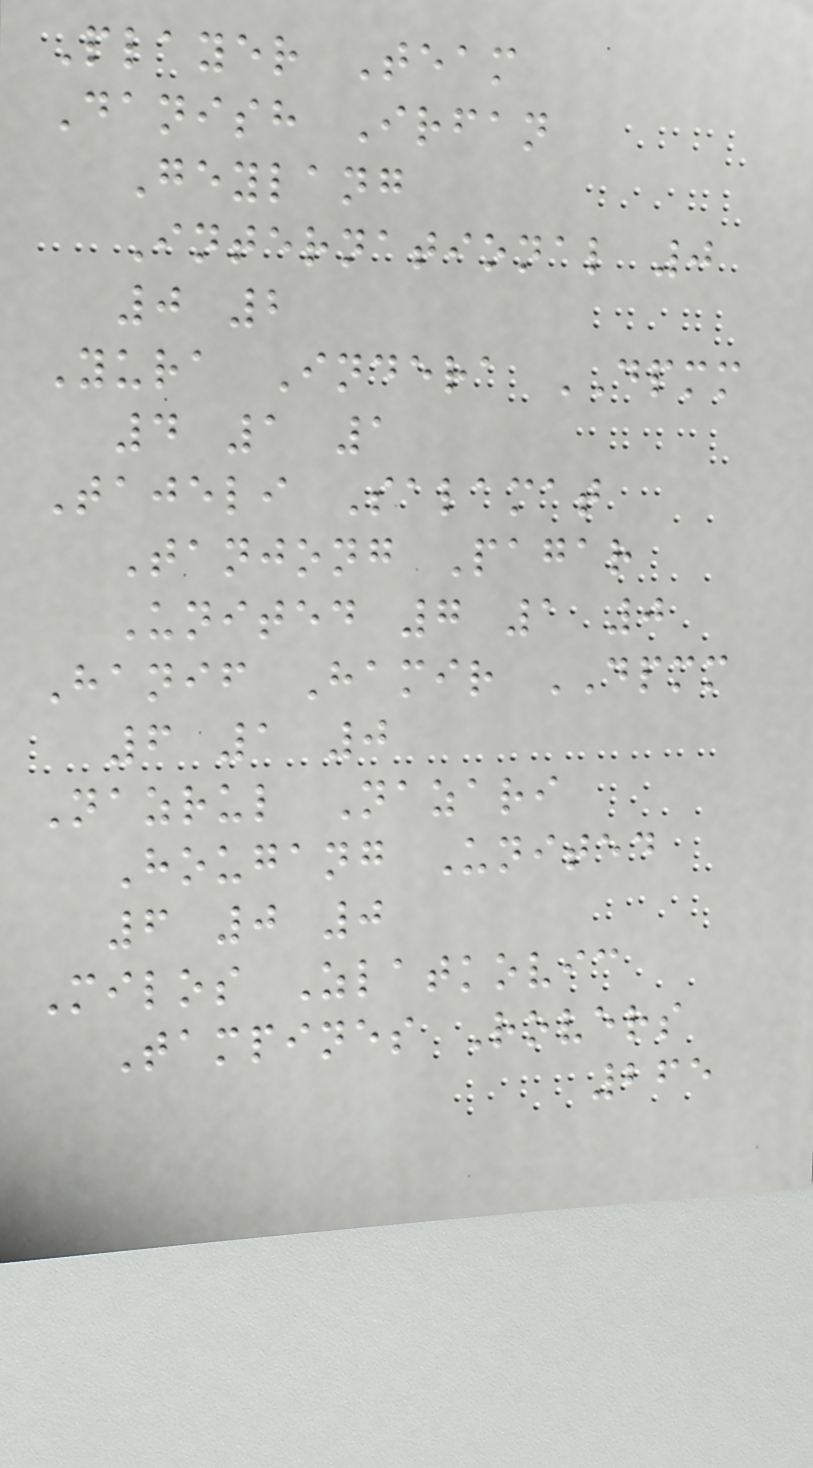Player Team
Danish Irfan
Geylang
International 0
0 2
Yura Indera DPMM
4 1 1
Tajeli Salamat
Tanjong Pagar
United 7 1 0
Hanif Hamir DPMM
6 1 0
Nazrul Nazari
Hougang United
6 0 0
Milos Zlatkovic
Tampines Rovers
265
